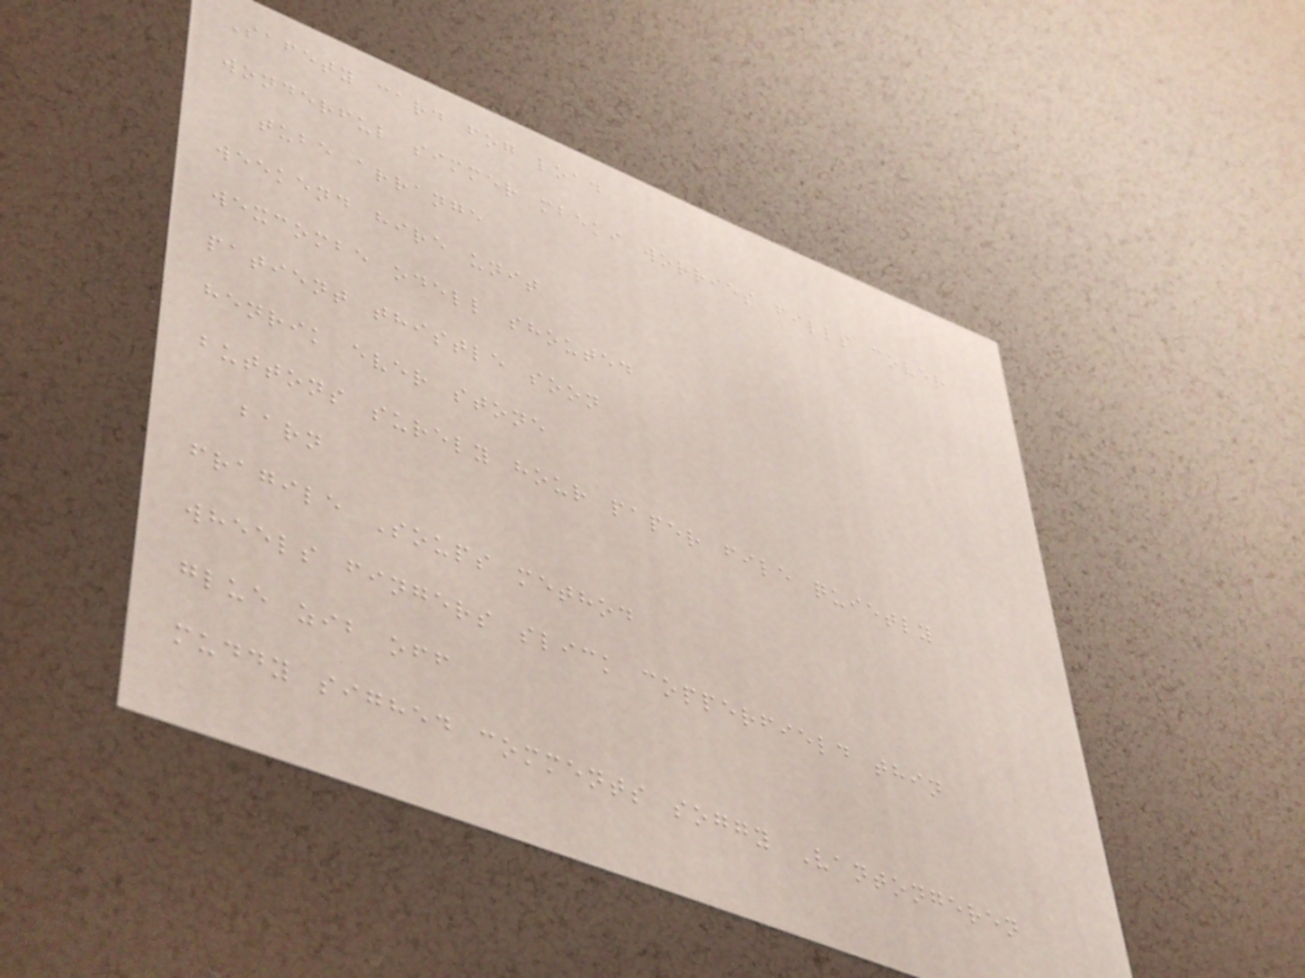Safety card fog load
wonderful simmer mbeki worries fills cover
tube arrange
weekend hire unit
wexcombe odell shouted
patient thistle soon
henrik ever stone
buttons surely hour paper file quietly
barn
fragile Soups method
wheels fingers slick copperfield thin
glue zib off
muddy sighed comments soggy Vantongeren
